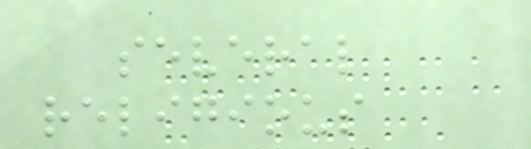several
religious
